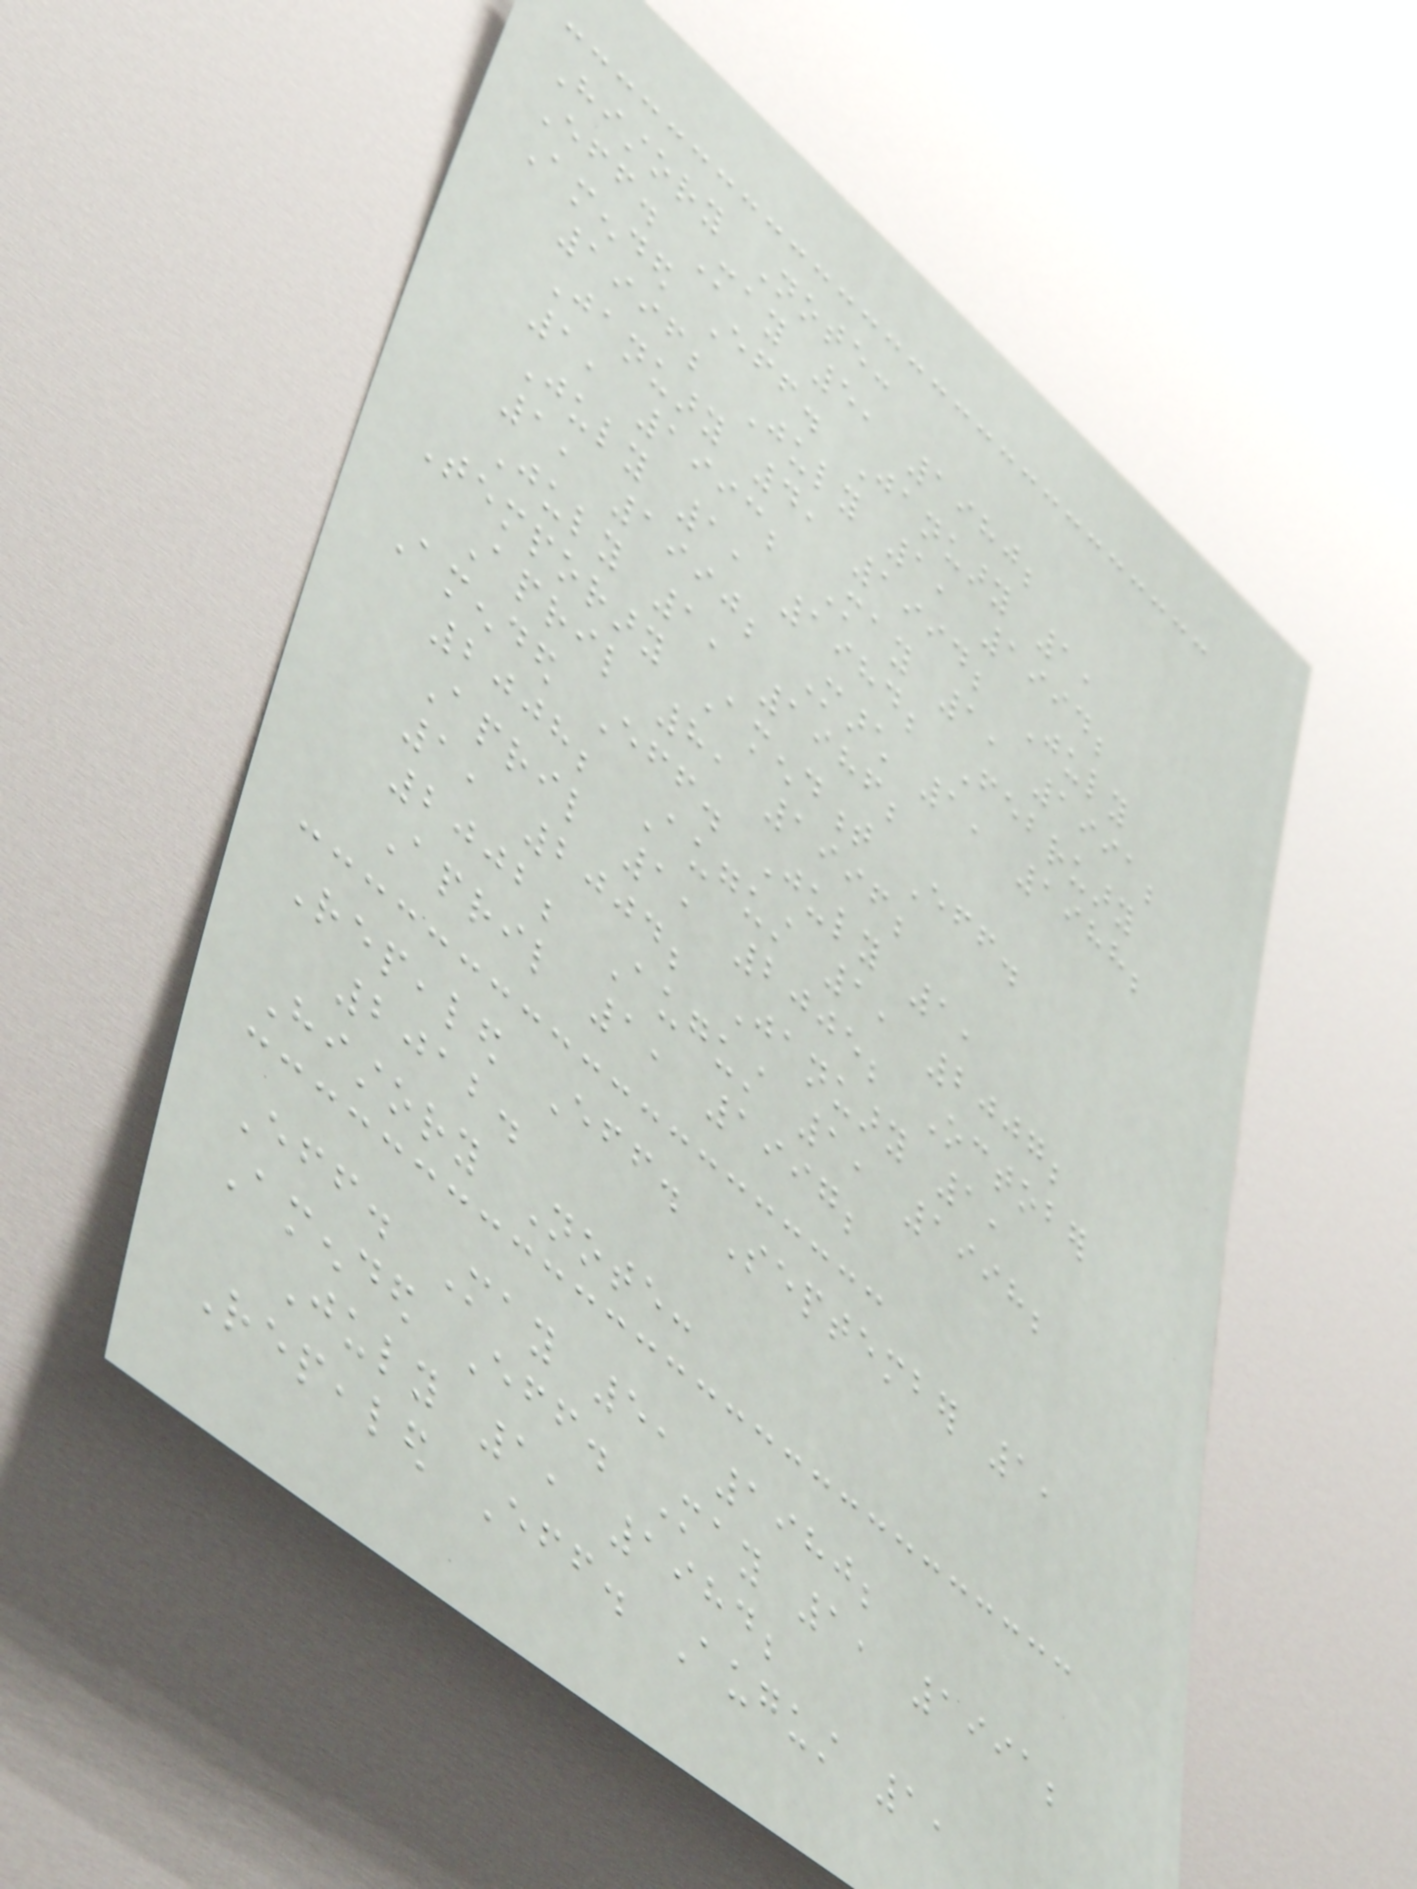History Note:
Eff. May 5, 1980;
Amended Eff. January 1,
1996; July 1, 1994;
January 4, 1994; July
1, 1993; May 1, 1991;
July 1, 1984; February
1, 1990; March 1, 1988;
July 1, 1986;
Temporary Amendment Eff.
April 8, 1996;
Amended Eff. July 1,
2008; August 1, 2007;
April 1, 2005; October
1, 2004; January 1,
2002; August 1, 1998;
April 1, 1997;
Repealed Eff. September 1,
2012.
History Note:
Eff. May 5, 1980;
Amended Eff. May 1, 1991;
July 1, 1984;
Repealed Eff. August 1,
